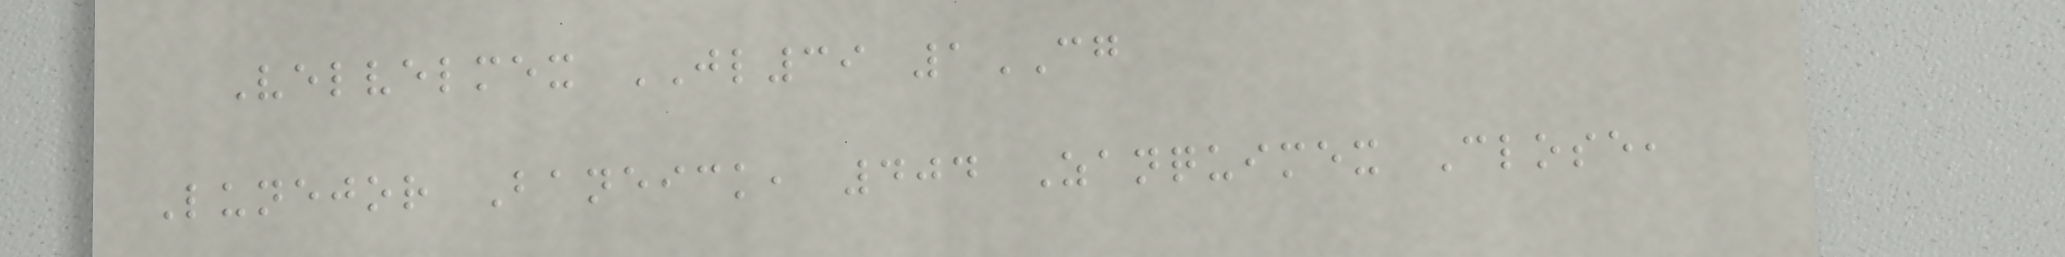Velvelmex JL39 1CG
Lunejor Baneick, 404 Zanquimex Close,
